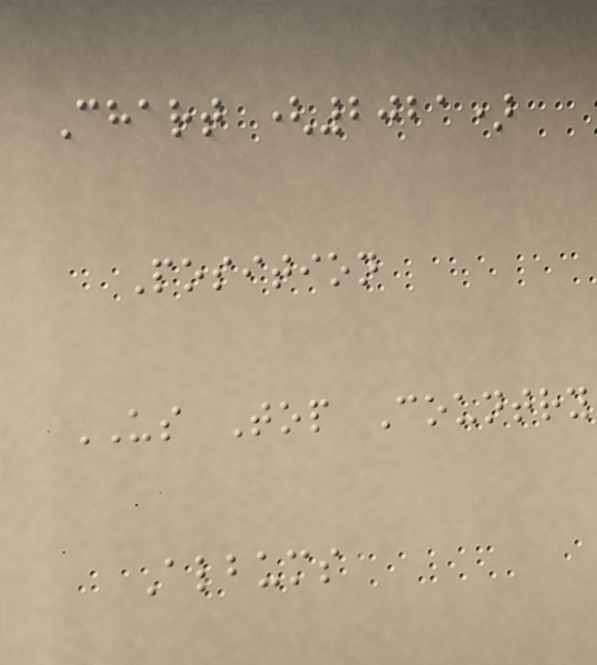Chart (2021)
Position
US Top Country
Albums
